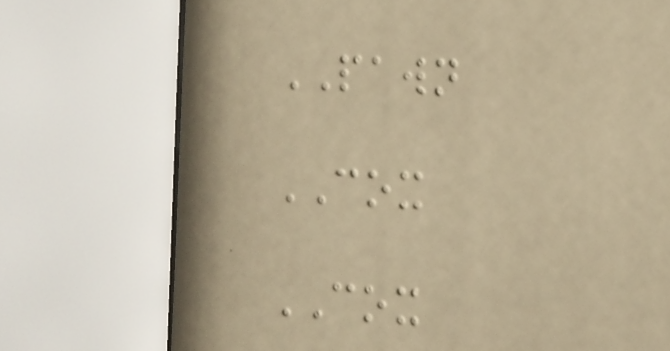PAWN
COX
COX
